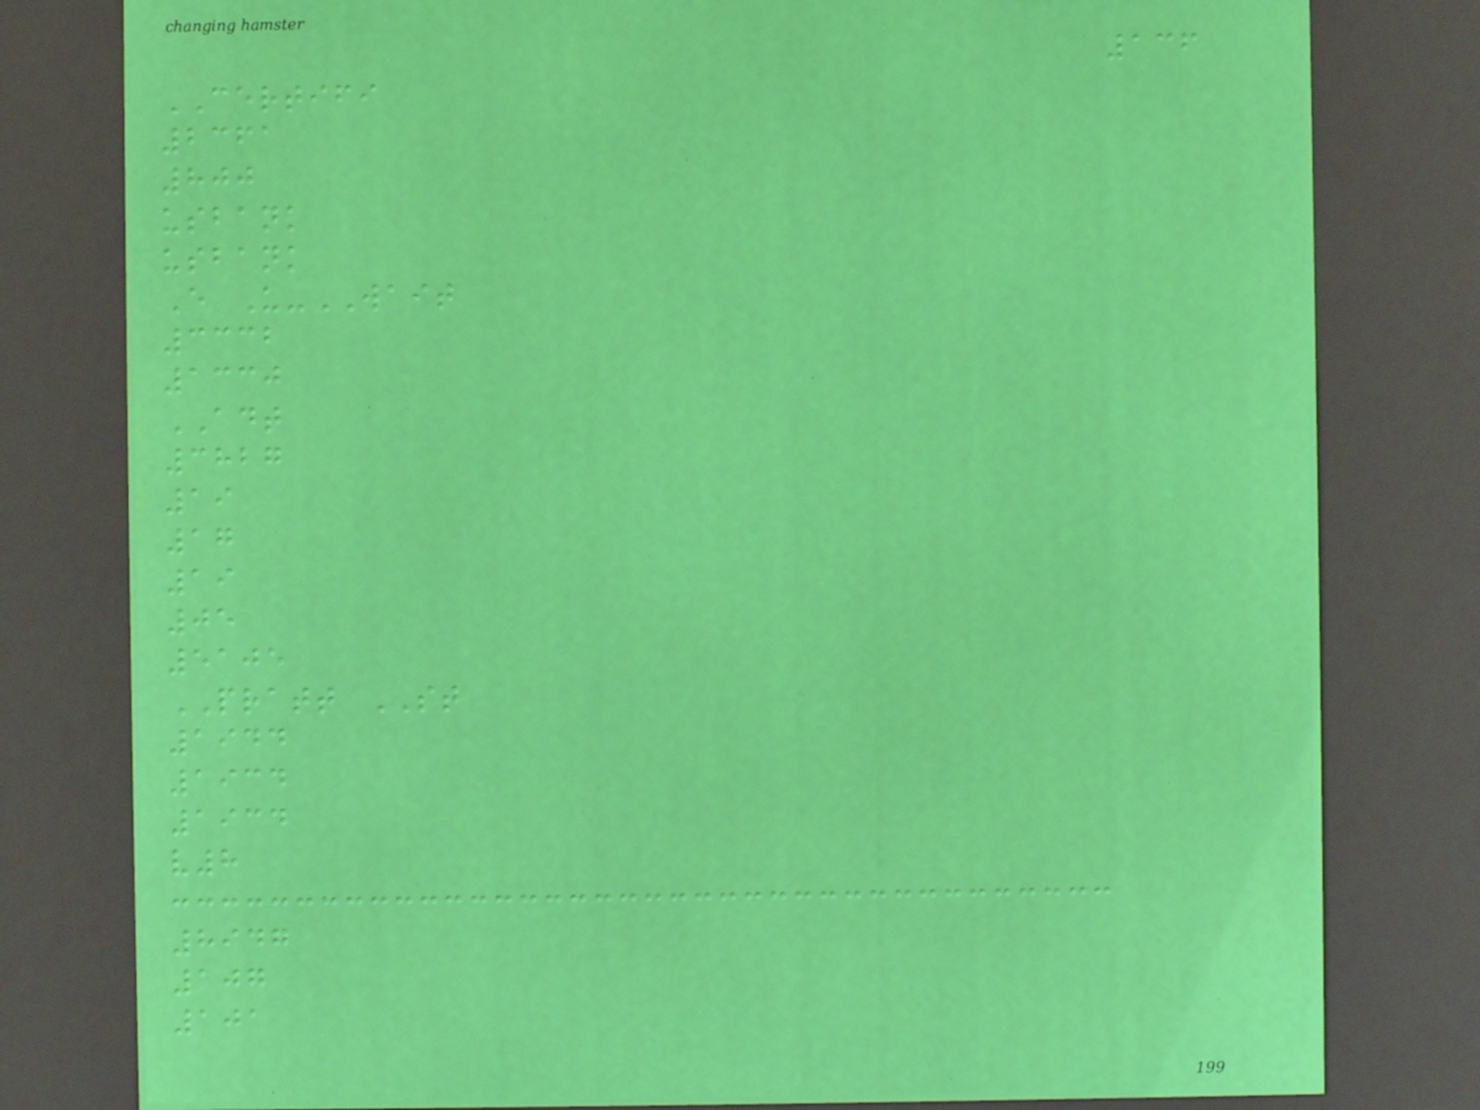136
CERTIFI
2361
800
usbank
usbank
E U-WAIT
3332
1330
ADT
3827
19
17
19
05
5105
PRATT ST
1944
1934
1934
v8
8947
107
101
